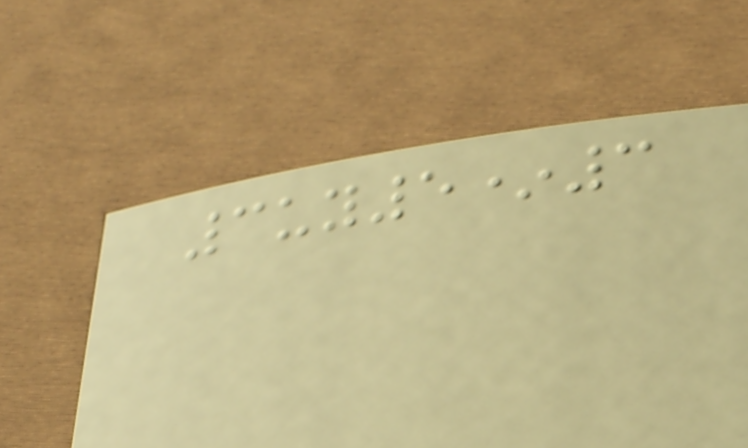3uy5*3
